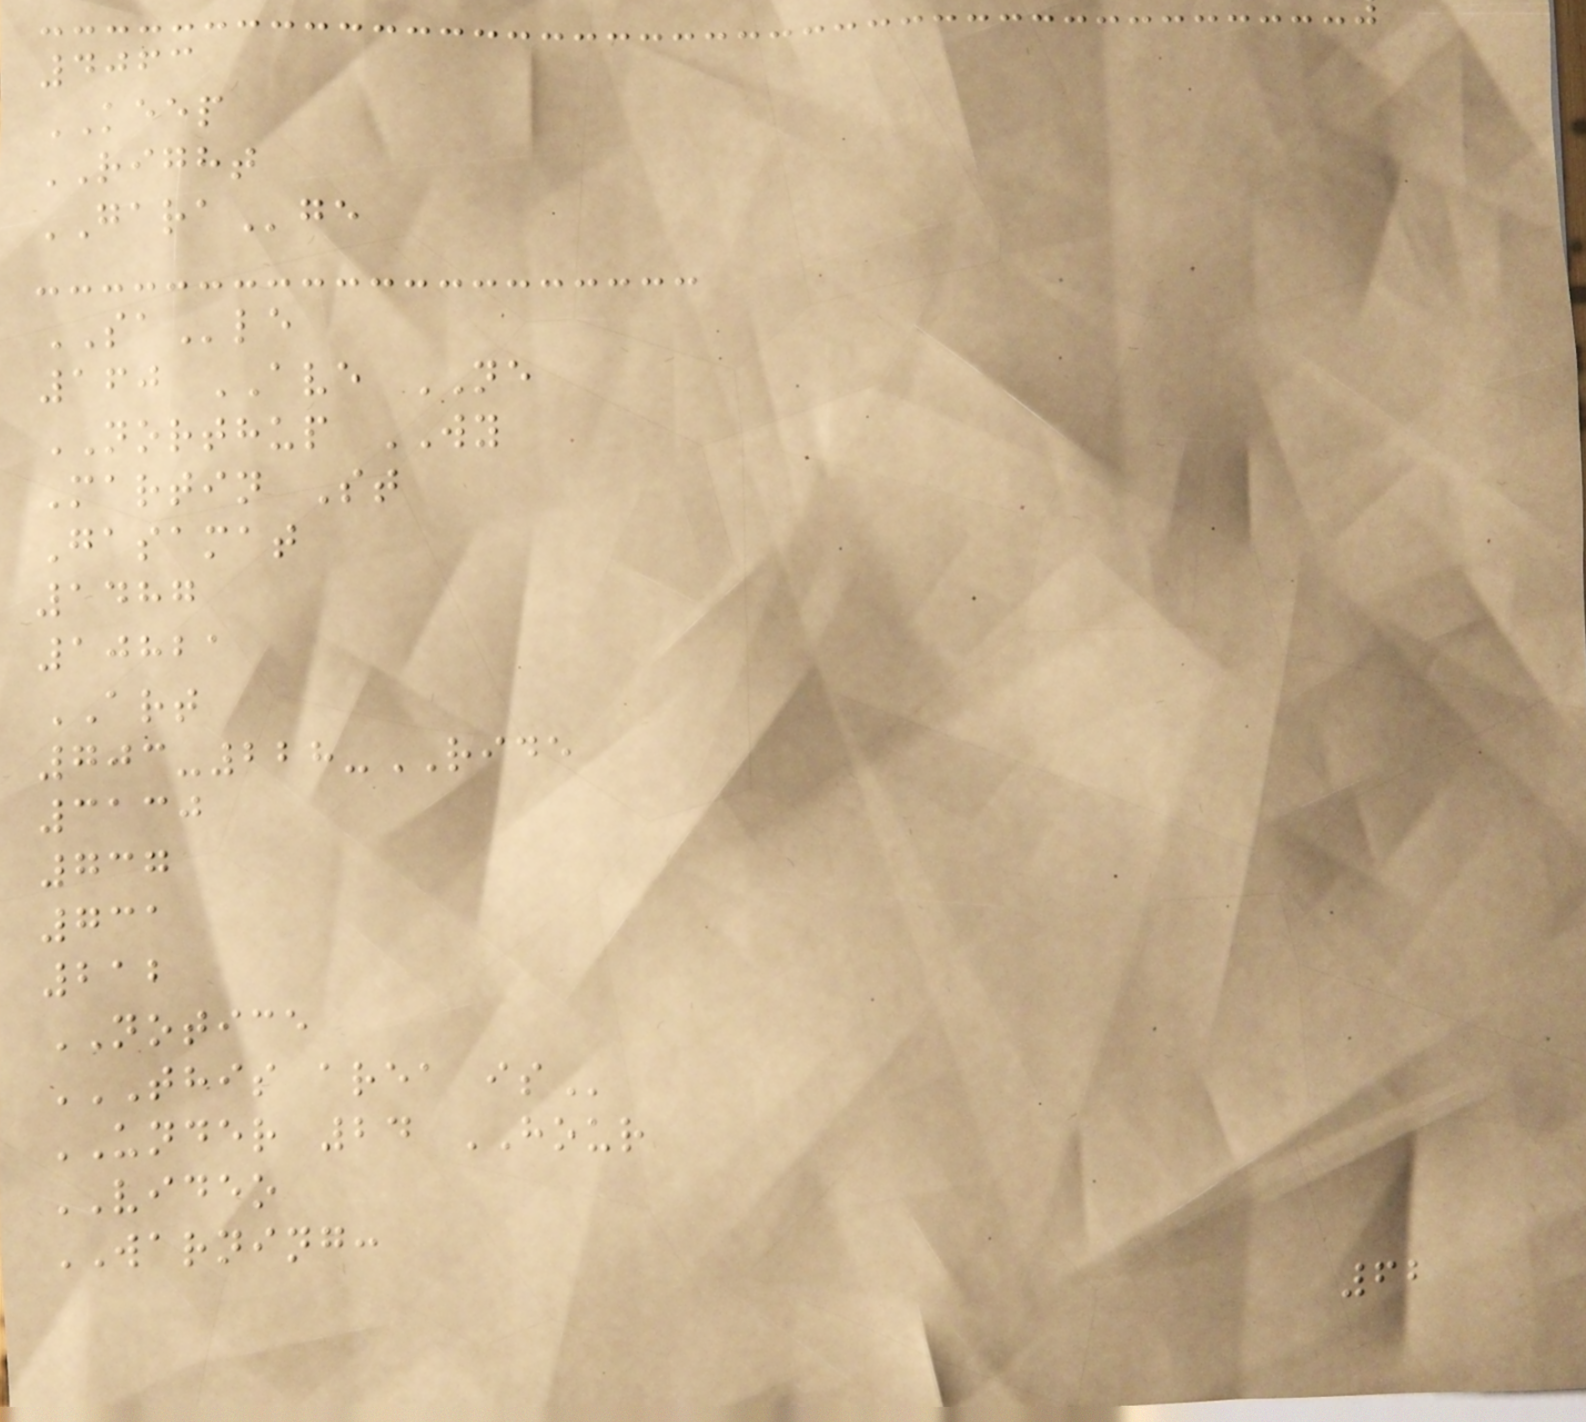4063
KEEP
RIGHT
GARAge
SAle
160 AVE NE
NORTHUP WY
Martin St
Gasamat
1487
10821
ART
703-228-RIDE
3130
737
731
212
NOTICE
THIS AREA IS
UNDER 24 HOUR
VIDEO
WARNING:
62
